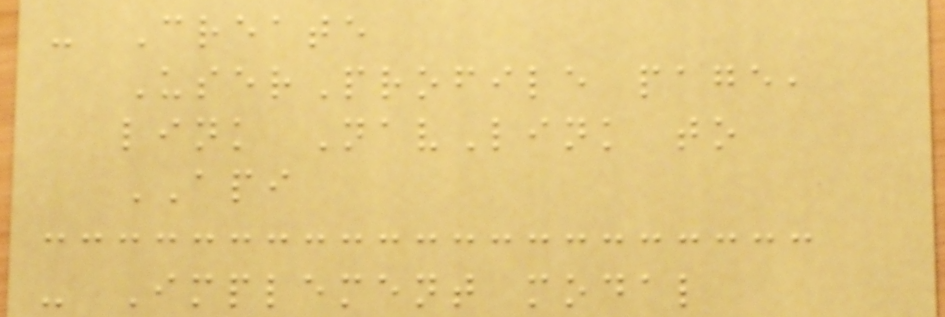- Create
UserProfile page,
link NavLink to
API
- Implement modal
